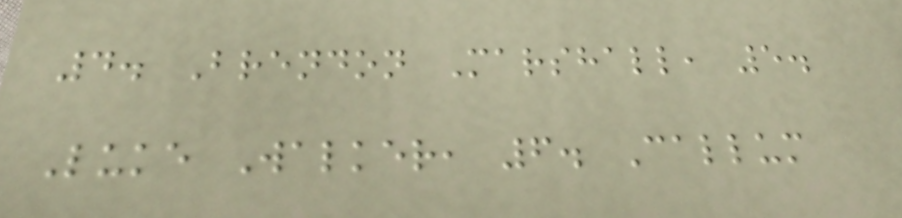4. Brendon Marshall, 5.
Luke Walker, 6. Callum
